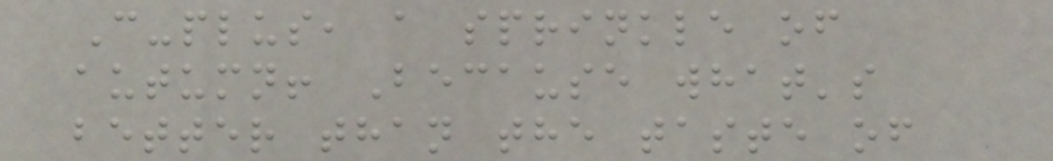C-plus, a sprinkle of
autumn! Because what's
better than the taste of
